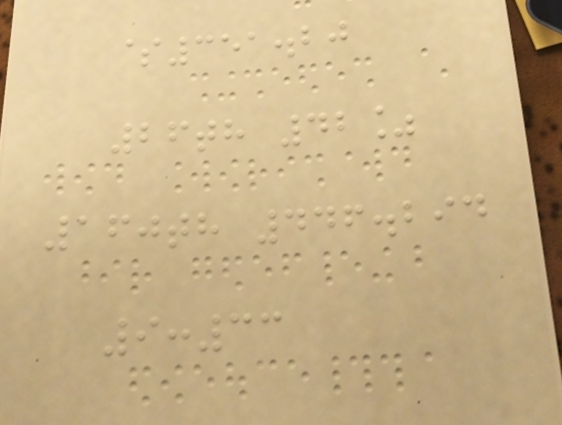$351.20
26th 42%
160th 446.294
9:33
